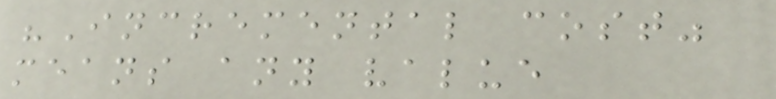"Incremental cost"
means any value
